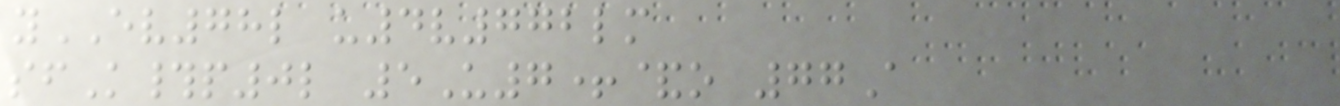yEV78l u4v772lm
sfK#p0l 5U7+&o 77A
